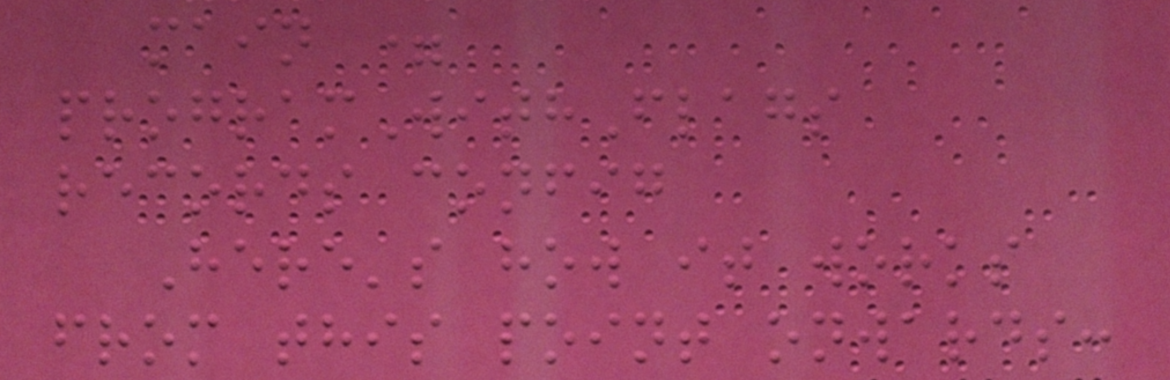main =
programWithFlags
records config
Here's how it works
from this point onwards:
